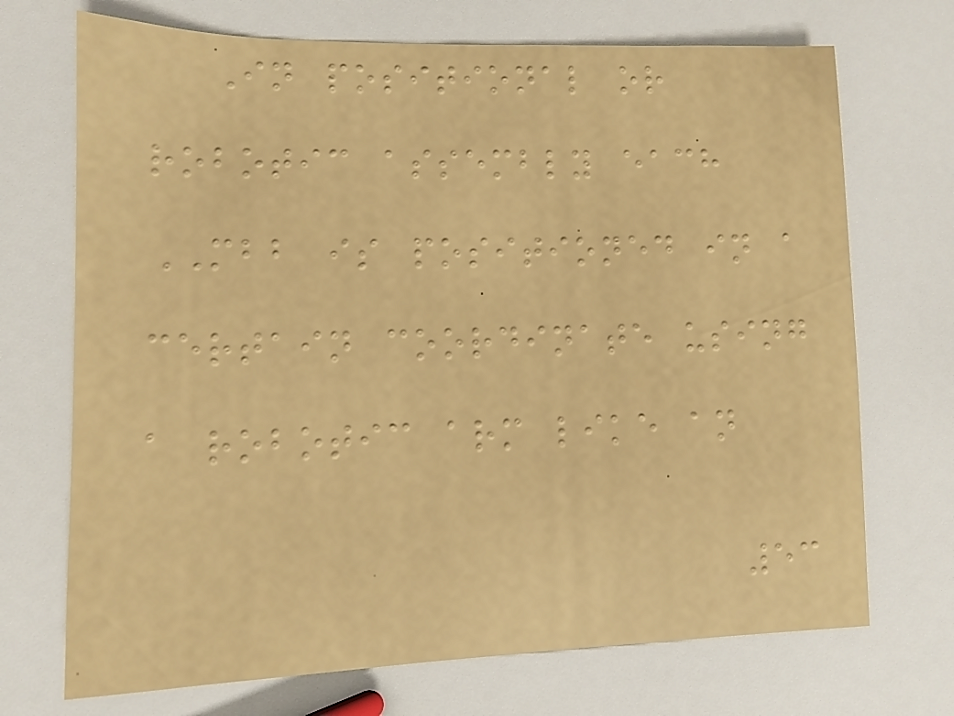In positional or
robotic assembly each
MBB is positioned in a
certain coordinate using
a robotic arm like an
53
